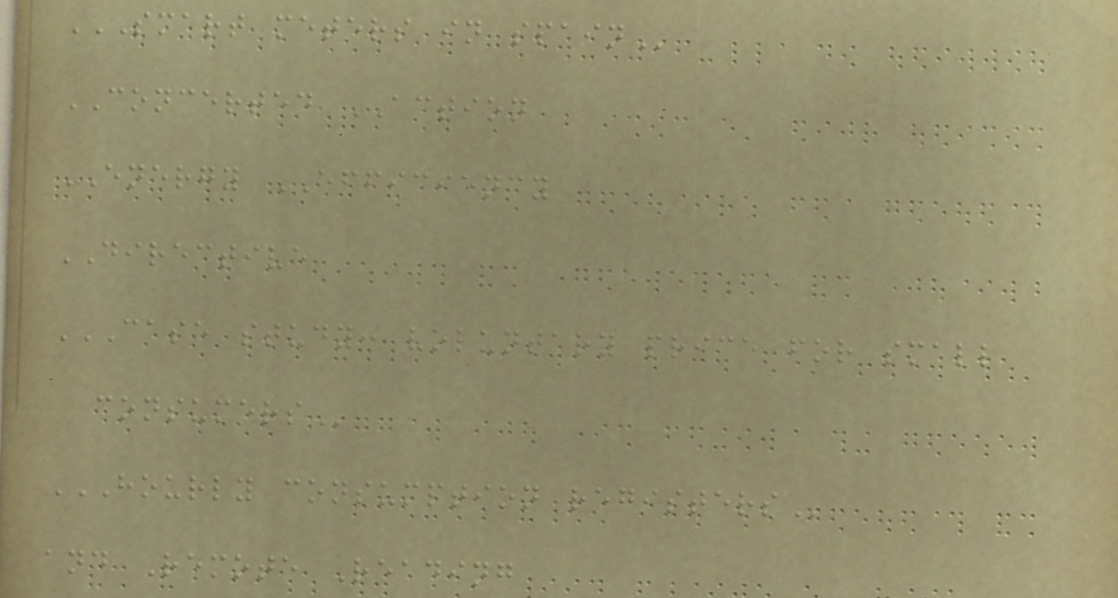SMART METERS IN SPAIN
CONCERTED ACTION
ENERGY EFFICIENCY
DIRECTIVE
CASE STUDY: VOLUNTARY PRICE FOR SMALL
CONSUMERS
HOURLY CONSUMPTION REGISTERS
and Remote Reading
